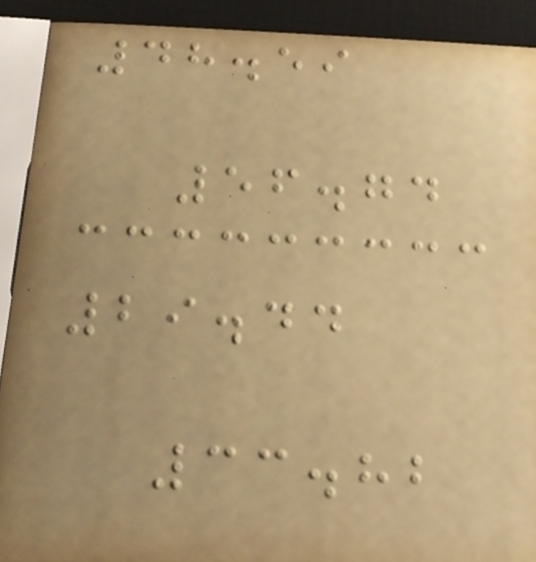48.59
56.74
29.44
33.82
